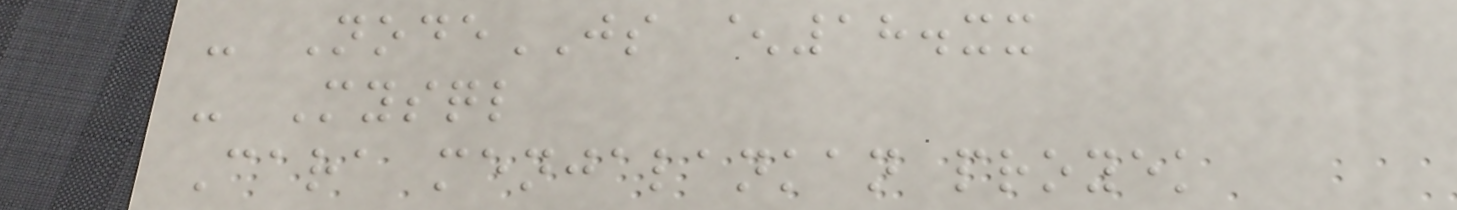- NodeJS ^18.xx
- Mysql
Cara menjalankan proyek
